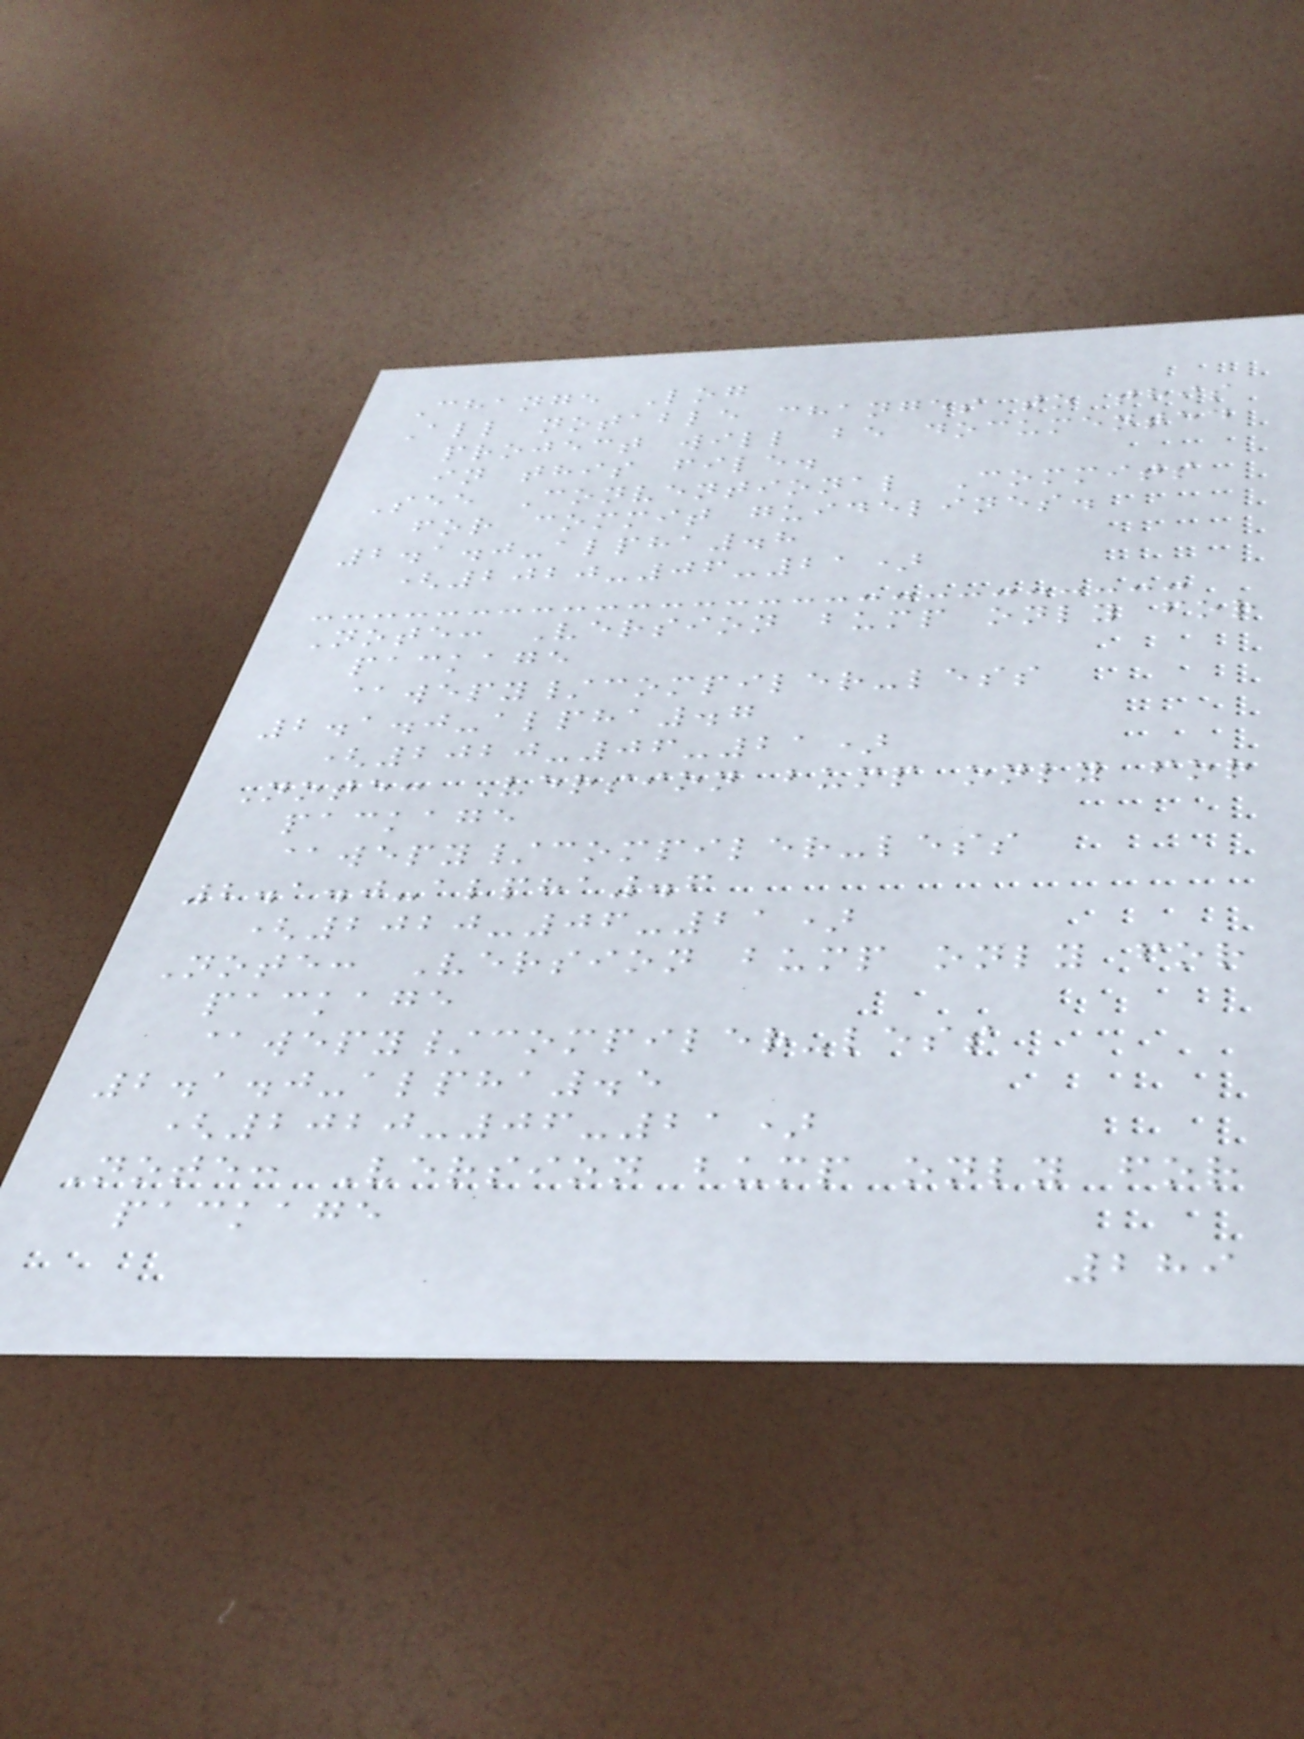Change Log
All notable changes to this
project will be documented
in this file.
See Conventional Commits
for commit guidelines.
2.1.0-alpha.8
(2020-06-21)
Note: Version bump only for
package
@wepy/compiler-less
2.1.0-alpha.7
(2020-06-21)
Note: Version bump only for
package
@wepy/compiler-less
2.1.0-alpha.6
(2020-06-21)
Note: Version bump only for
package
@wepy/compiler-less
2.1.0-alpha.5
(2020-06-21)
Note: Version bump only for
package
289
